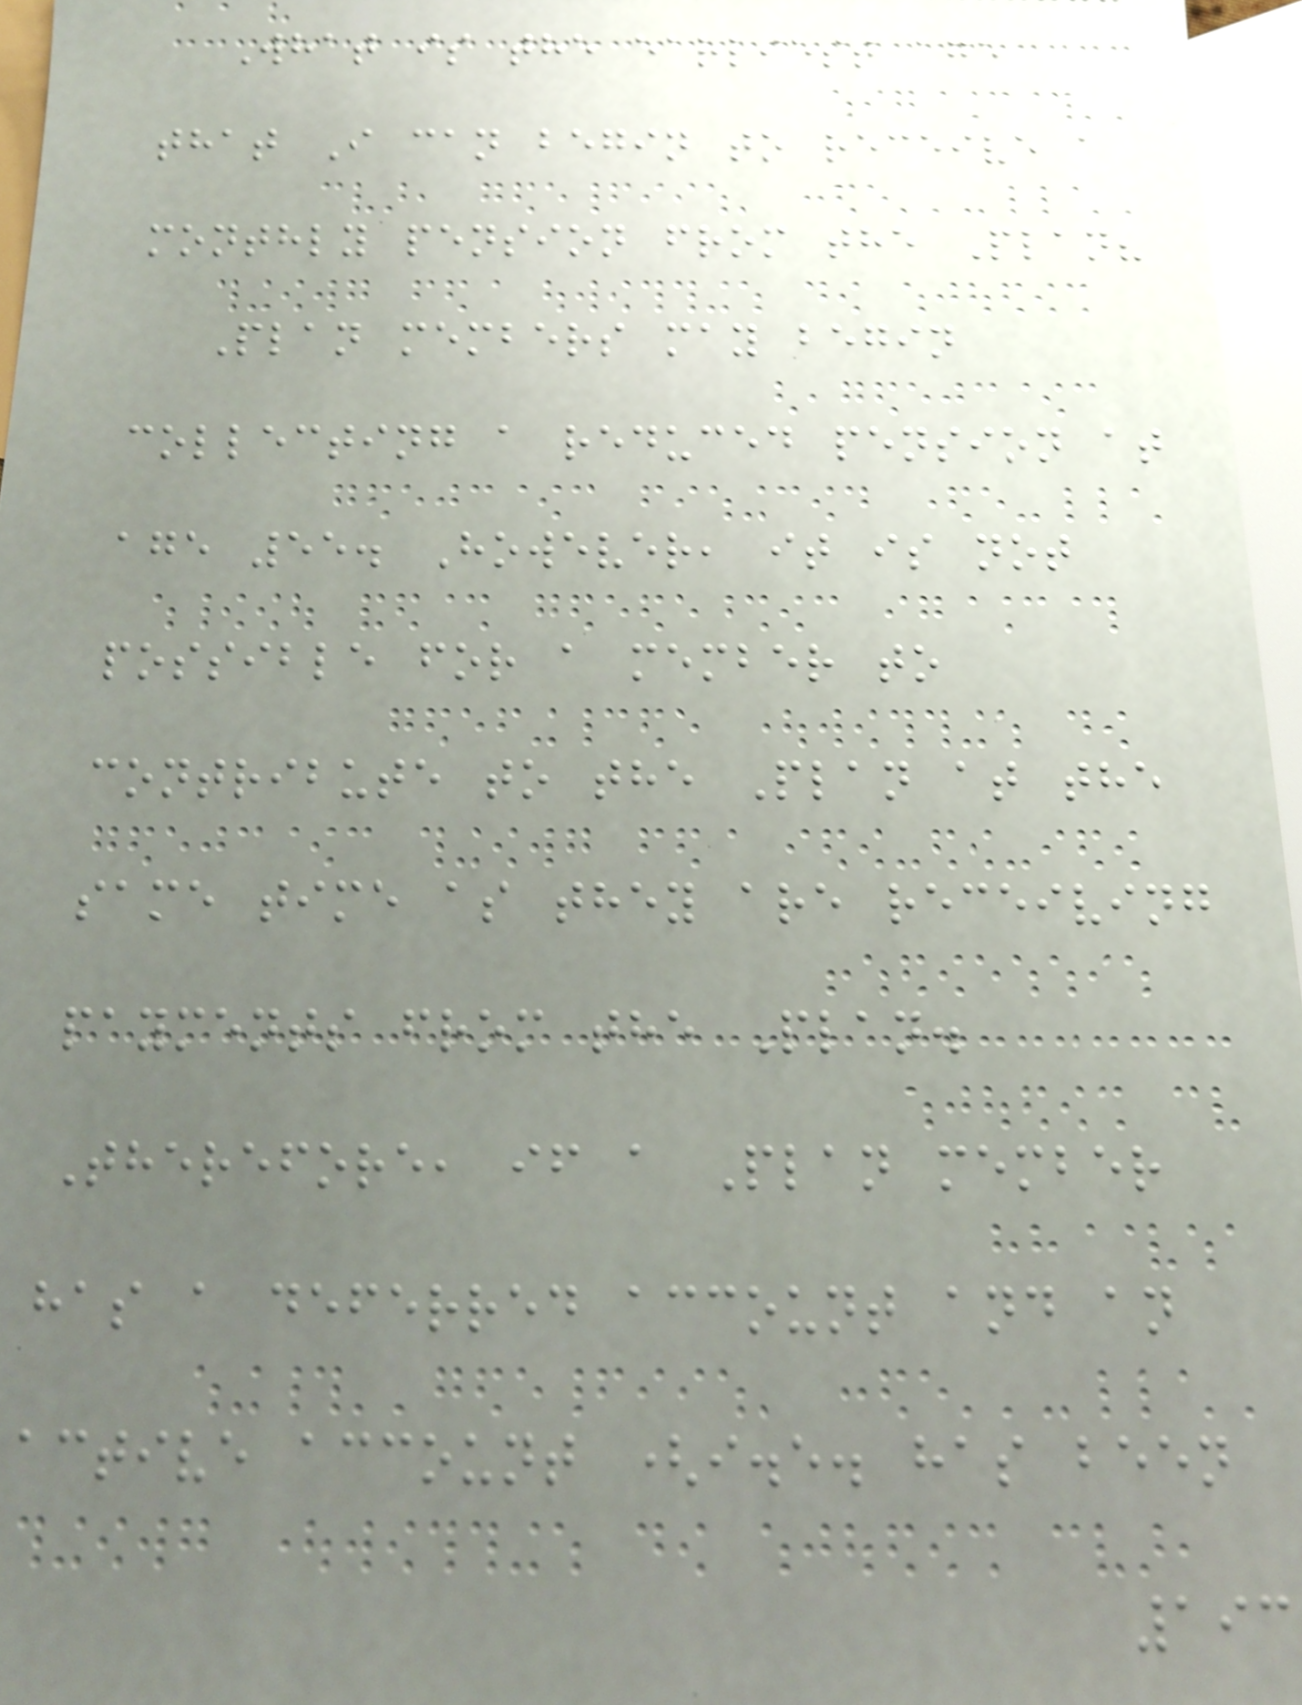What is the earliest age
that I can begin to receive a
monthly pension from the Plan?
Plan members may begin
collecting a reduced pension at
age 55. However, it is not
possible for a member to
contribute to the Plan at the
same time as they are receiving
payments from the Plan.
Therefore, if a Plan member
has a deferred account and an
active account (i.e. has been
193
